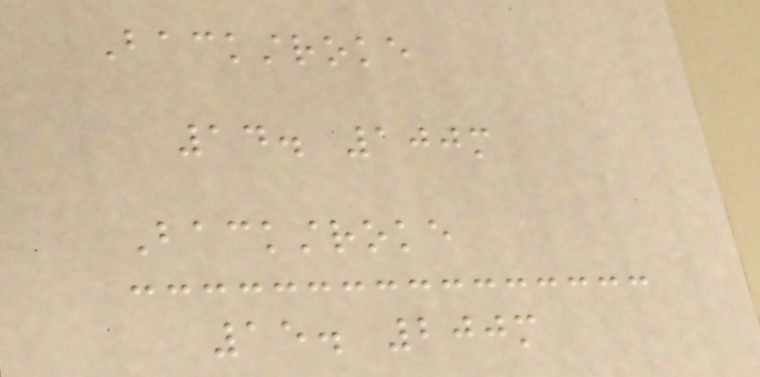Backstroke
14. 100m
Backstroke
15. 200m
